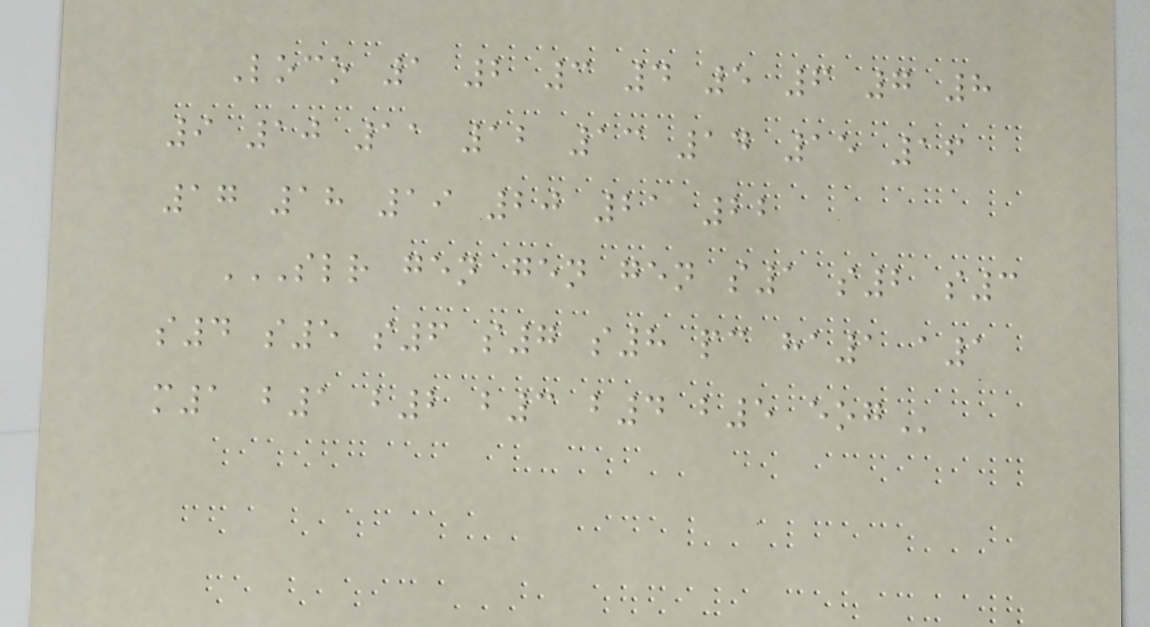Loco 1 2 3 4 5 6 7 8
9 10 11 12 13 14 15 16
17 18 19 20 21 22
SLR GEN GEN GEN S1 S2 S3
S4 S5 S6 S7 S8 PC HA1 A1
M1 B1 B2 B3 B4 B5 EOG
